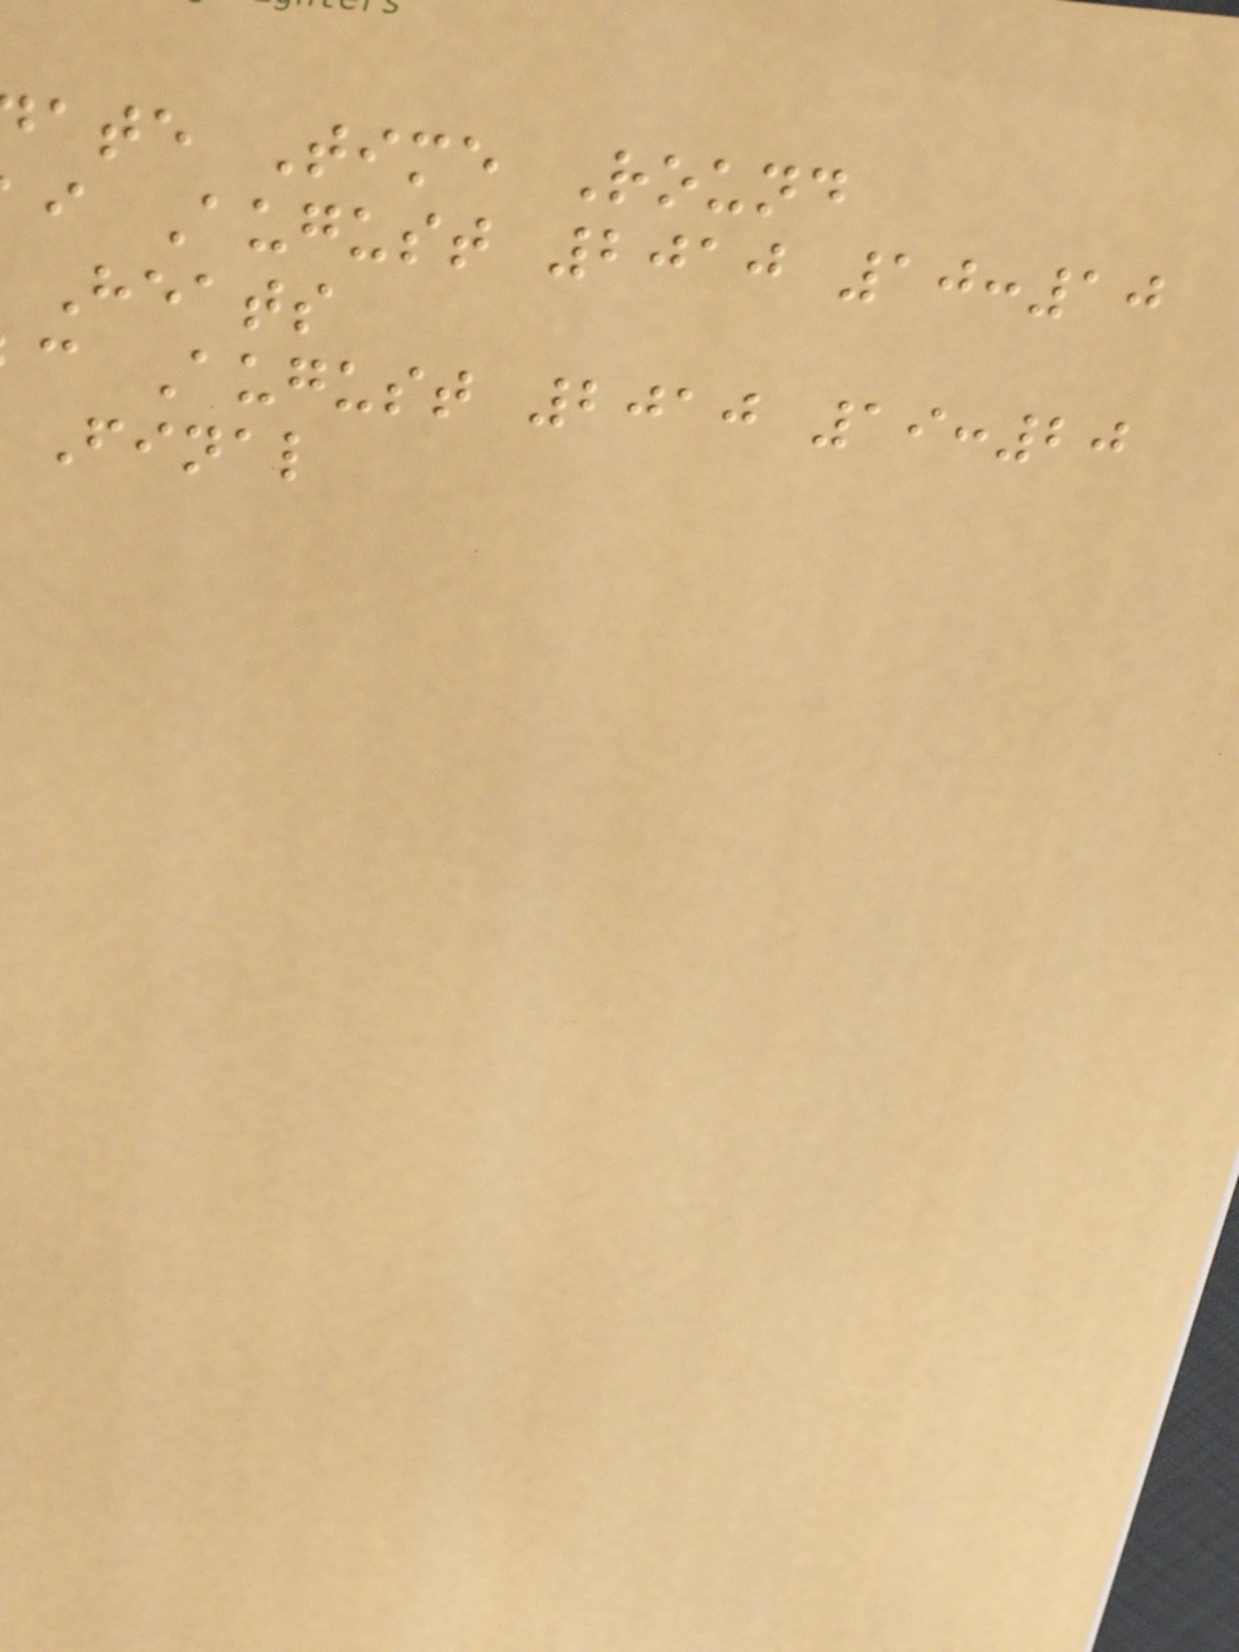ate Time Round
i August 2010 10:10
Heats
c August 2010 19:20
Final
